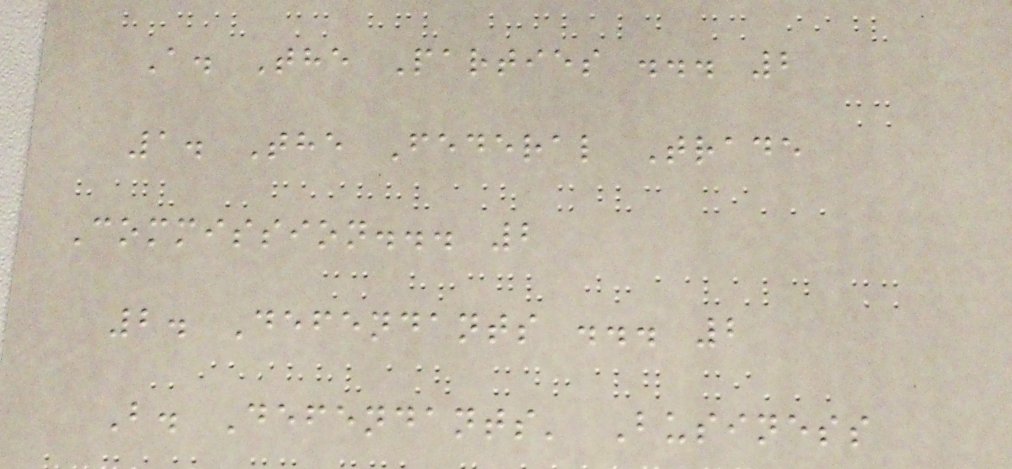A. The Parties ... 2
1. The Federal Trade
Commission... 2
2. Defendants ... 2
B. Defendants' Business
